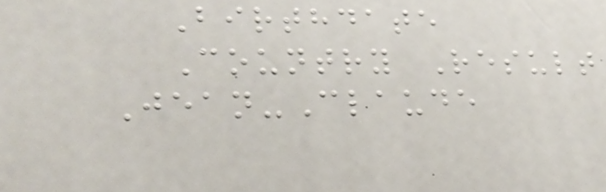Birthdate
Country Result
Jean-Claude
